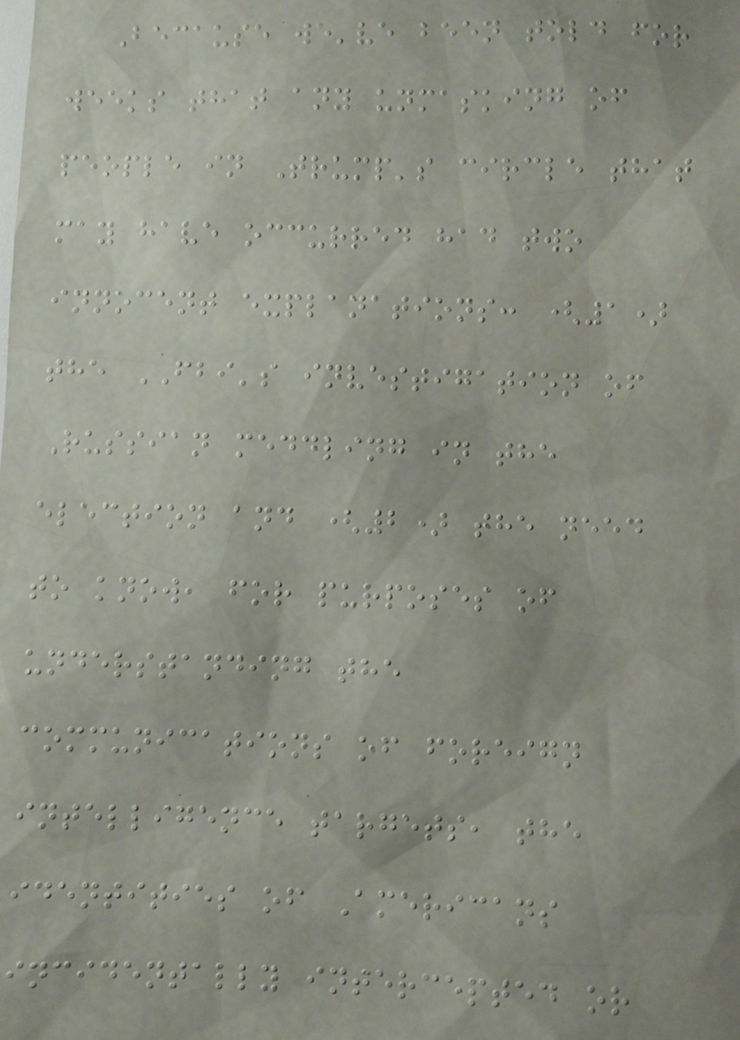Because we've been told for
weeks that any unmasking of
people in Trump's circle that
may have occurred had two
innocent explanations: (1)
the FBI's investigation of
Russian meddling in the
election and (2) the need
to know, for purposes of
understanding the
communications of foreign
intelligence targets, the
identities of Americans
incidentally intercepted or
